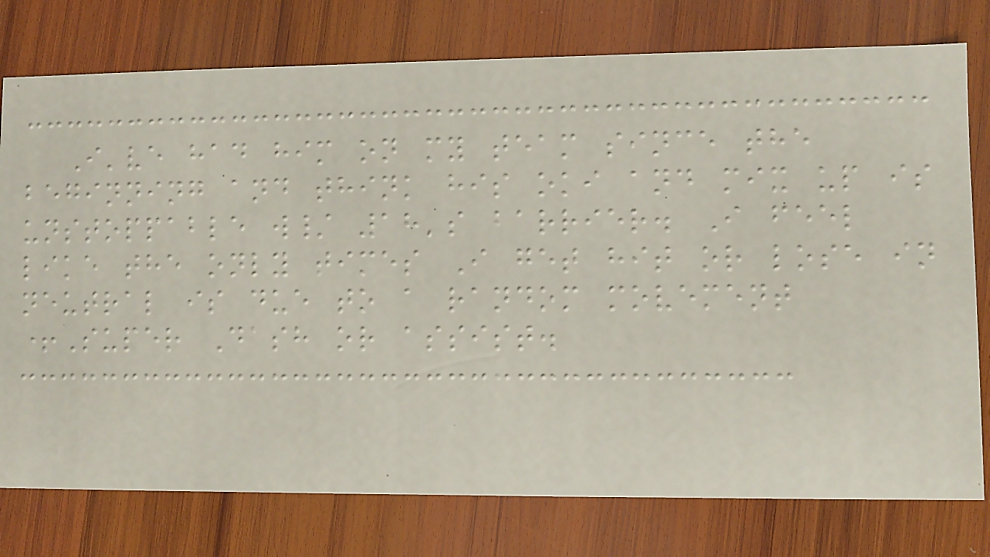I've had him on my team since the
beginning and think his oki and mix up is
unstoppable w/ 18's barrier. I feel
like the only times I get hit or lose in
neutral is due to a random movement
+Super Dash or assist.
